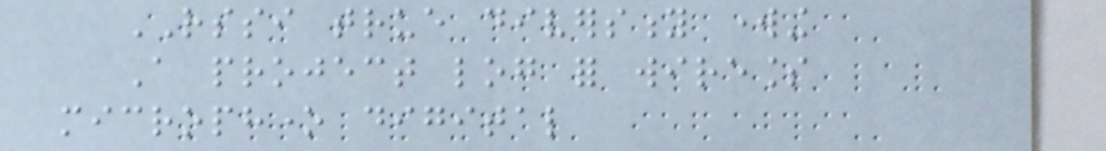RSSI true diversity working
A project log for wireless
microphone digital
